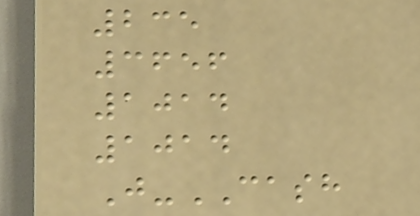235
3656
1014
1014
J-CASH
